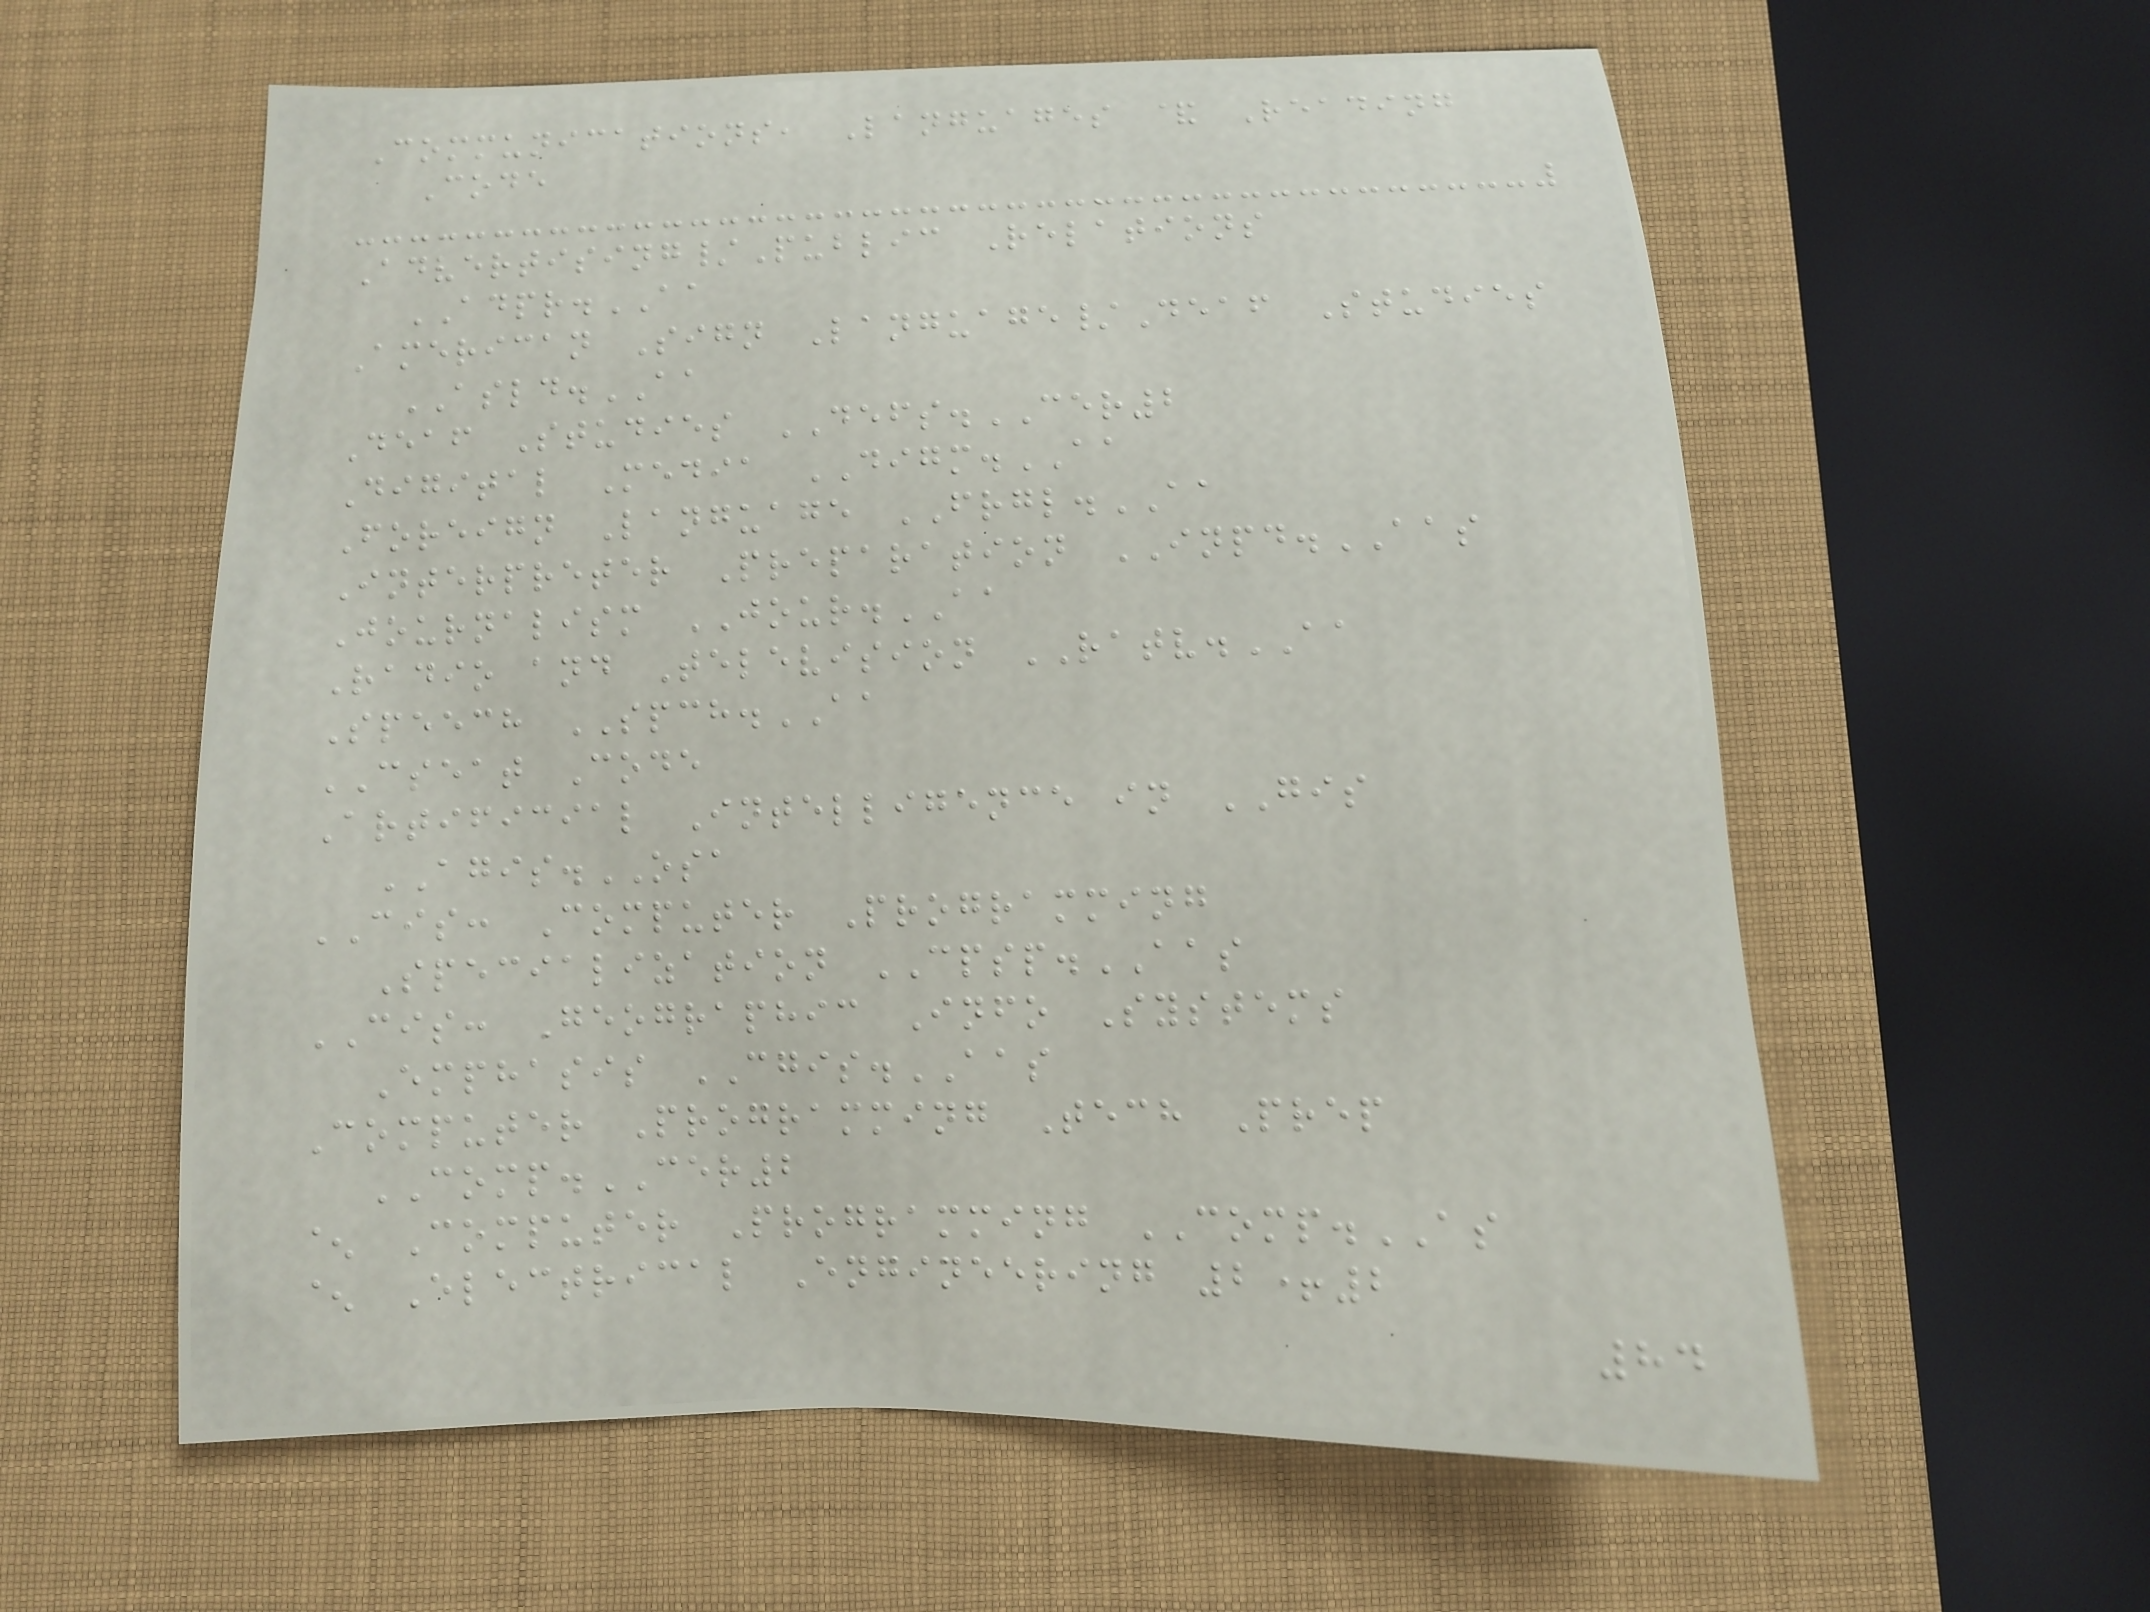Communications, Languages & Reading
Code
Advertising/Public Relations
ADPR.AA
American Sign Language/Deaf Studies
ASLD.AA
Deaf Studies DEFS.CER2
Digital Media DIGM.AA
Foreign Language FRGL.AA
Interpreter Preparation INPD.AAS
Journalism JOUR.AA
Radio and Television RATV.AA
Speech SPCH.AA
CSEAT Code
Artificial Intelligence in GIS
AGIS.OSA
CIS: Computer Programming
Specialization CPSP.AAS
CIS: Geographic Info Systems
Emphasis CGIS.AAS
Computer Programming Tech Prep
COMP.CER2
^ Computer Programming COMP.AS
^ Electrical Engineering 2+2
84
